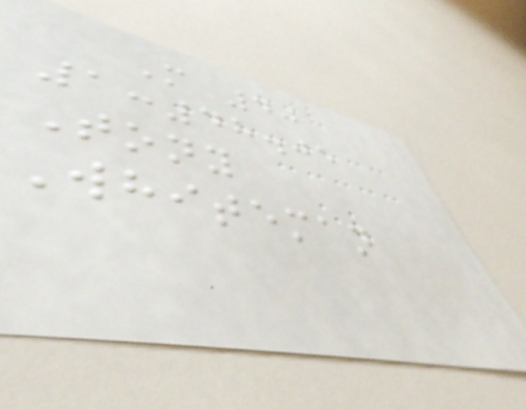M 40
1:48.05
Tony
Whiteman
